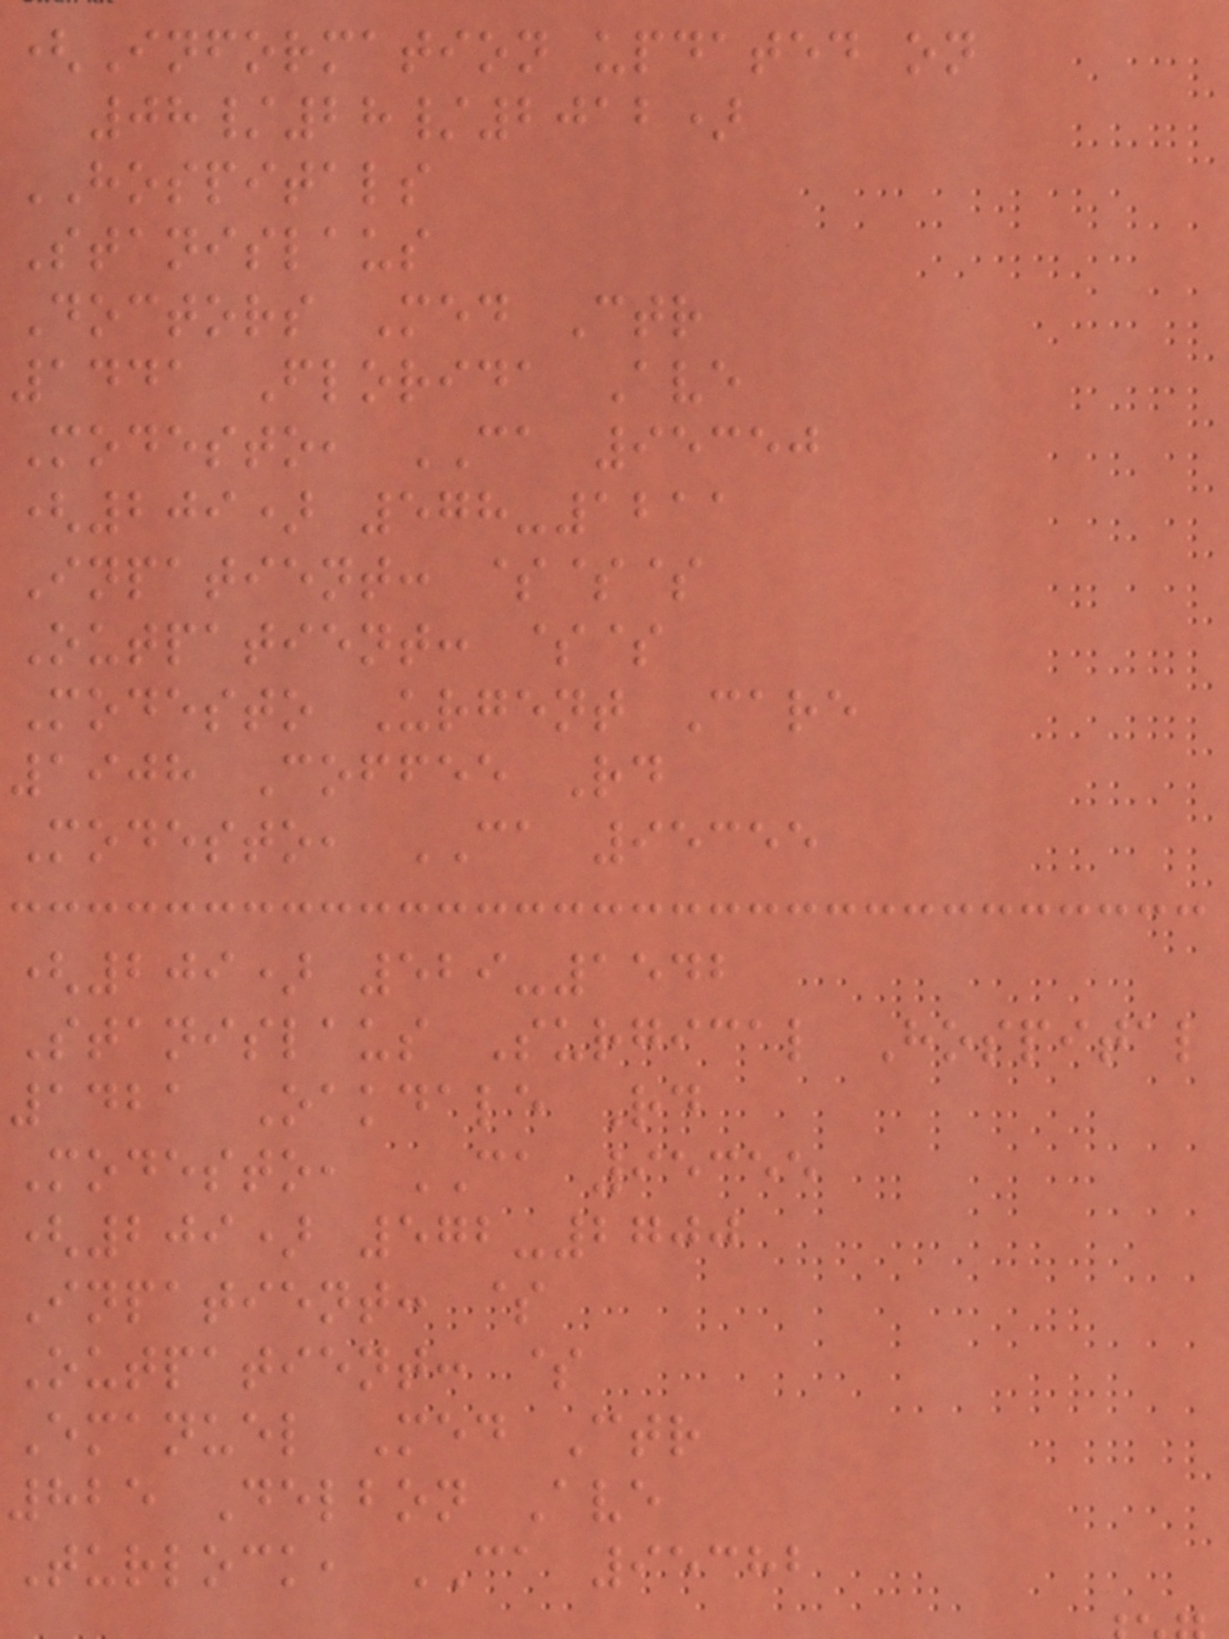(Information updated on
08/28/2012)
HOSPITALS
Stanislaus
Doctors Med Ctr
1441 Florida Ave
Modesto, CA 95350
(209) 578-1211
Inpatient: $$$
Outpatient: $$
Modesto Urgent Care
1908 Coffee Rd
Modesto, CA 95355
(209) 529-1542
Stanislaus Surgical Hospital
1421 Oakdale Rd
Modesto, CA 95355
(209) 572-2700
Inpatient: $
Outpatient: $
Emanuel Med Ctr
825 Delbon Ave
Turlock, CA 95382
